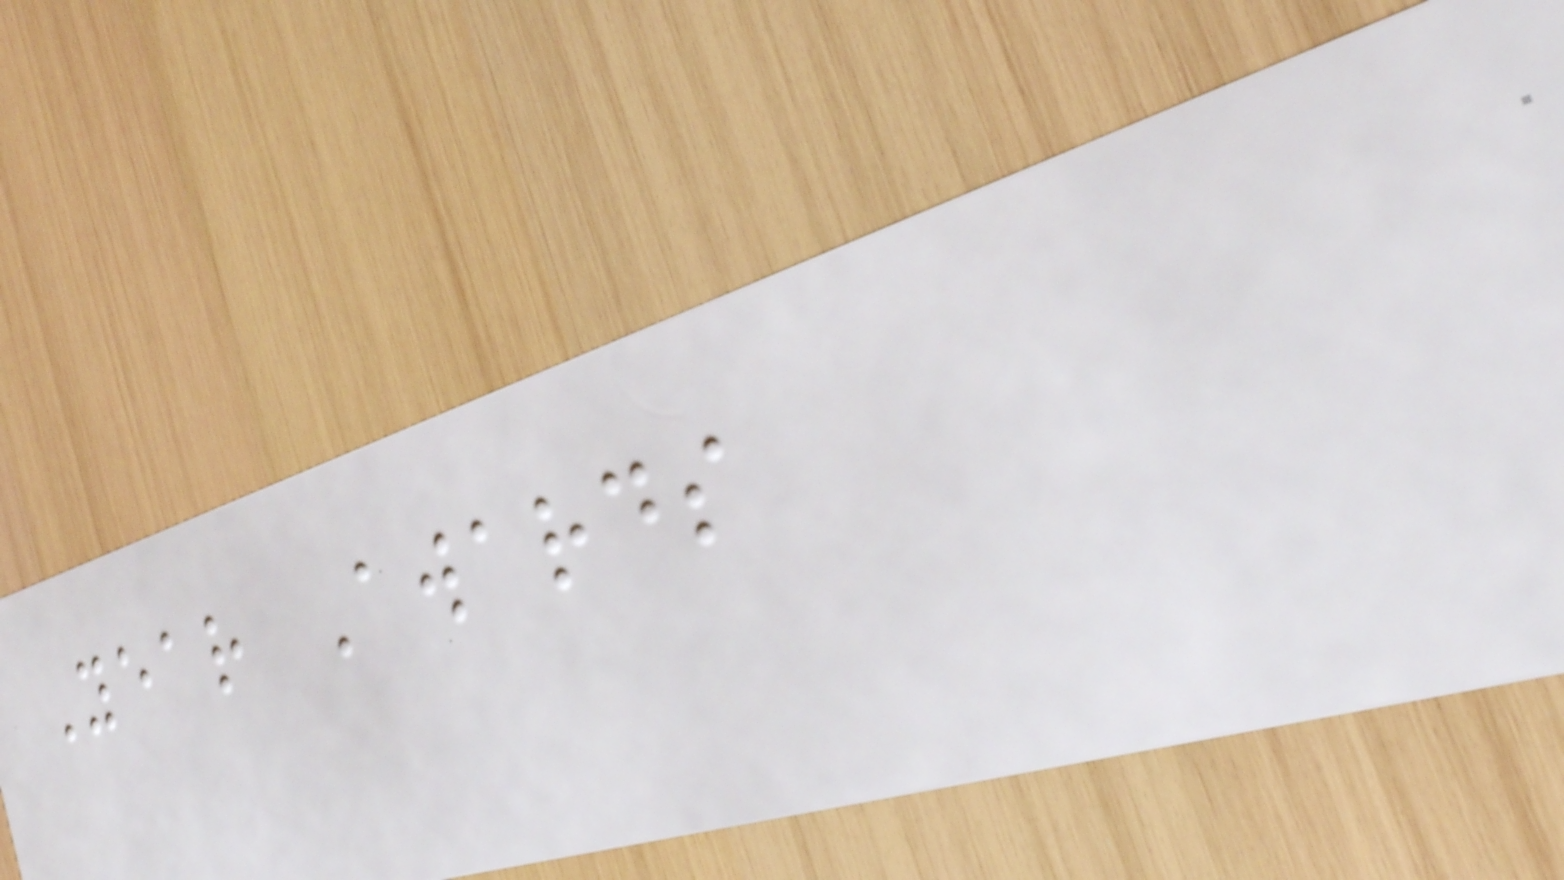Year Awards
